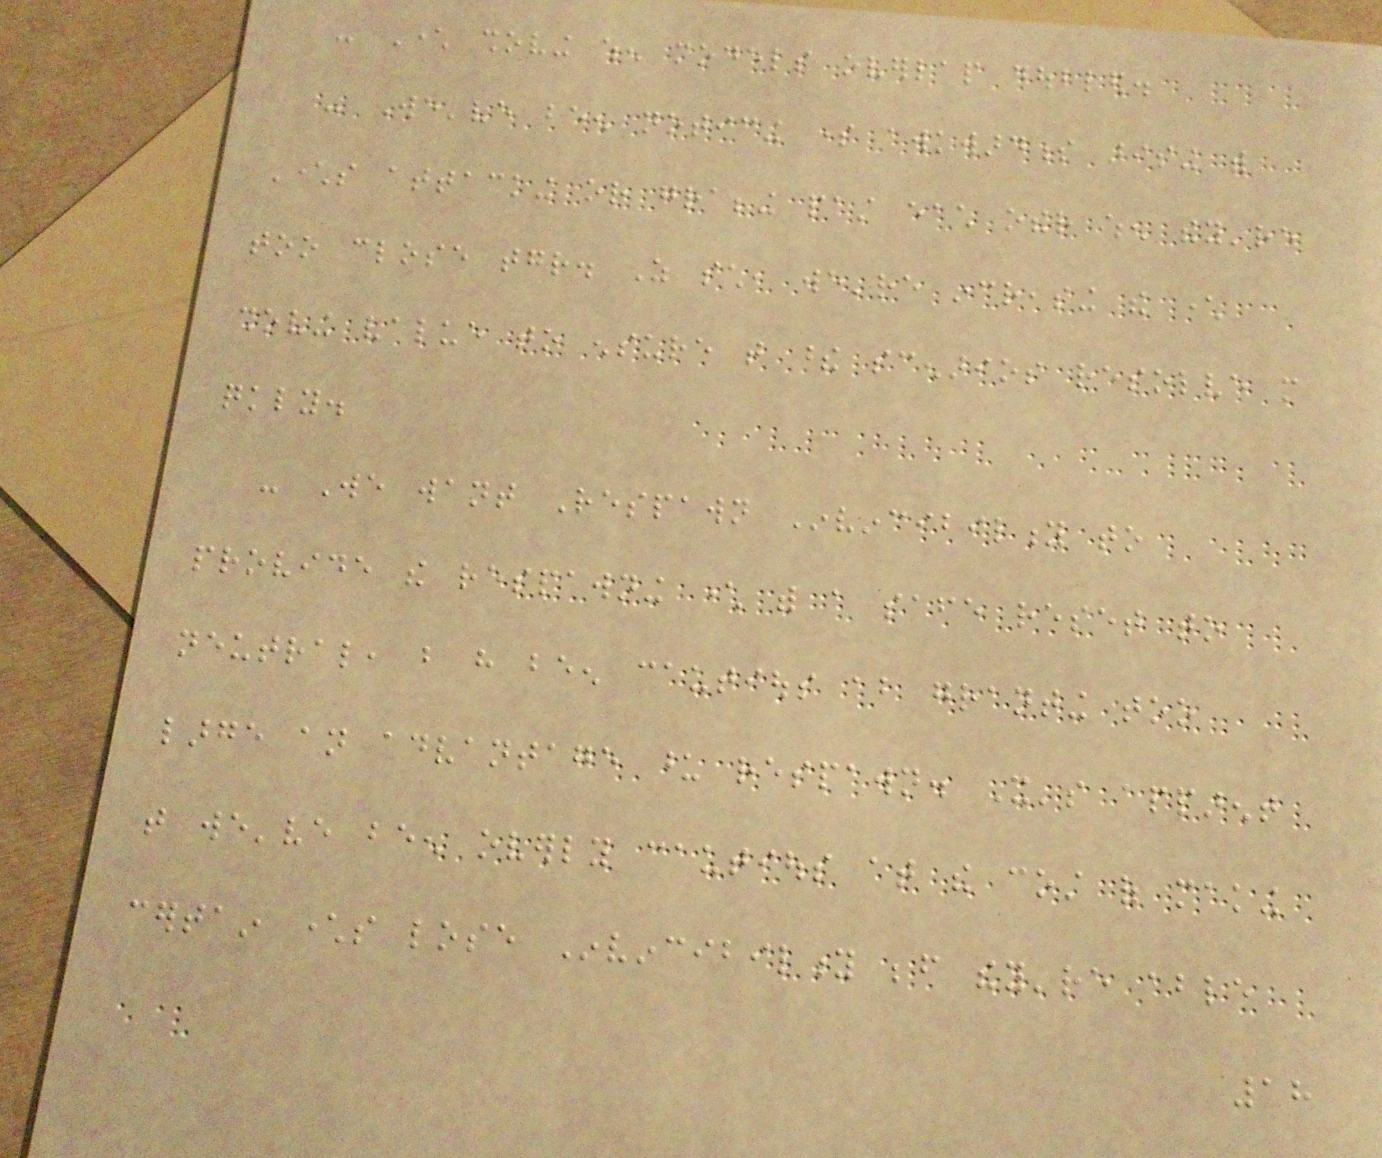- Character shoving when models overlap doubled.
- We've been noticing some awkwardness arising with
Characters attacking or grabbing past each other when they're
too close together. As such, we're increasing the character
shoving value to ensure that these scenarios resolve more
quickly.
- We want Respawn Invincibility to
provide the respawning character with a safe reset to
neutral, but have been cautious about granting too
large an advantage upon respawn. It's apparent
that we've been overly cautious at the cost of making
certain characters lose Invincibility before they're able
18
